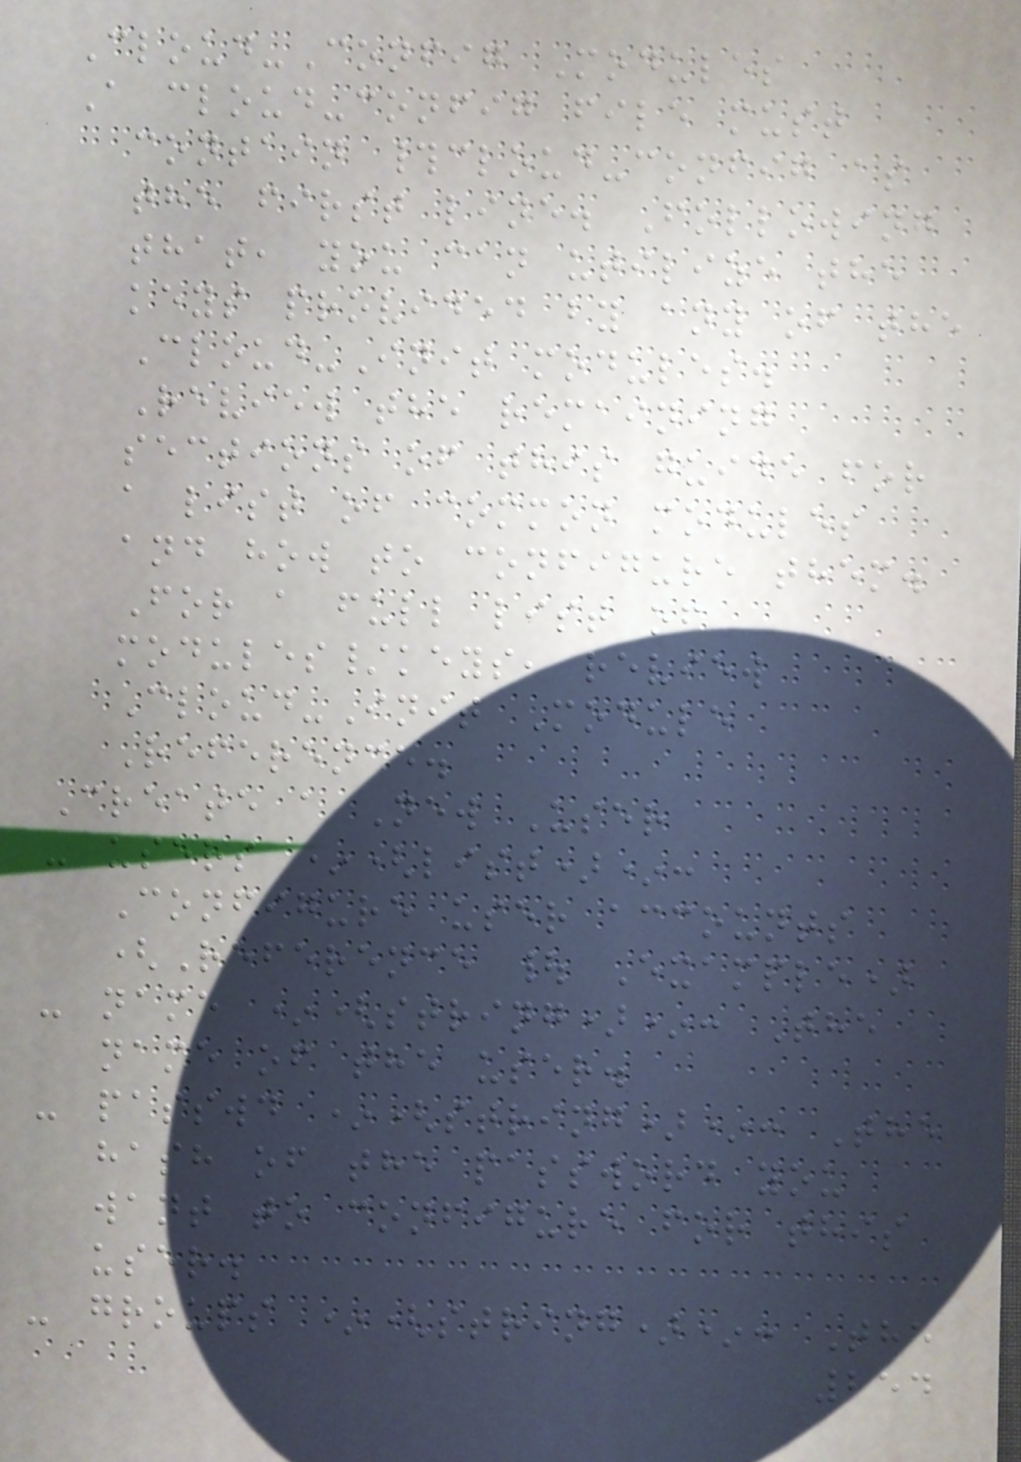Cloud-Config Modules
A cloud-config file must
contain #cloud-config as
the first line. Following
that, you can utilize the
keys provided by any of the
Cloud-Init modules.
Review the remaining
sections of this guide for
a list of common modules
and how to configure them.
For a full list of
modules/keys, review
Cloud-Init Module
Reference.
Create a New User
- users *(list)*:
Configure user accounts
(Reference | Example)
- name *(string)*: The
name of the user.
- passwd *(string)*: The
hash of the password you
want to configure for this
user.
- groups *(string)*: The
254
